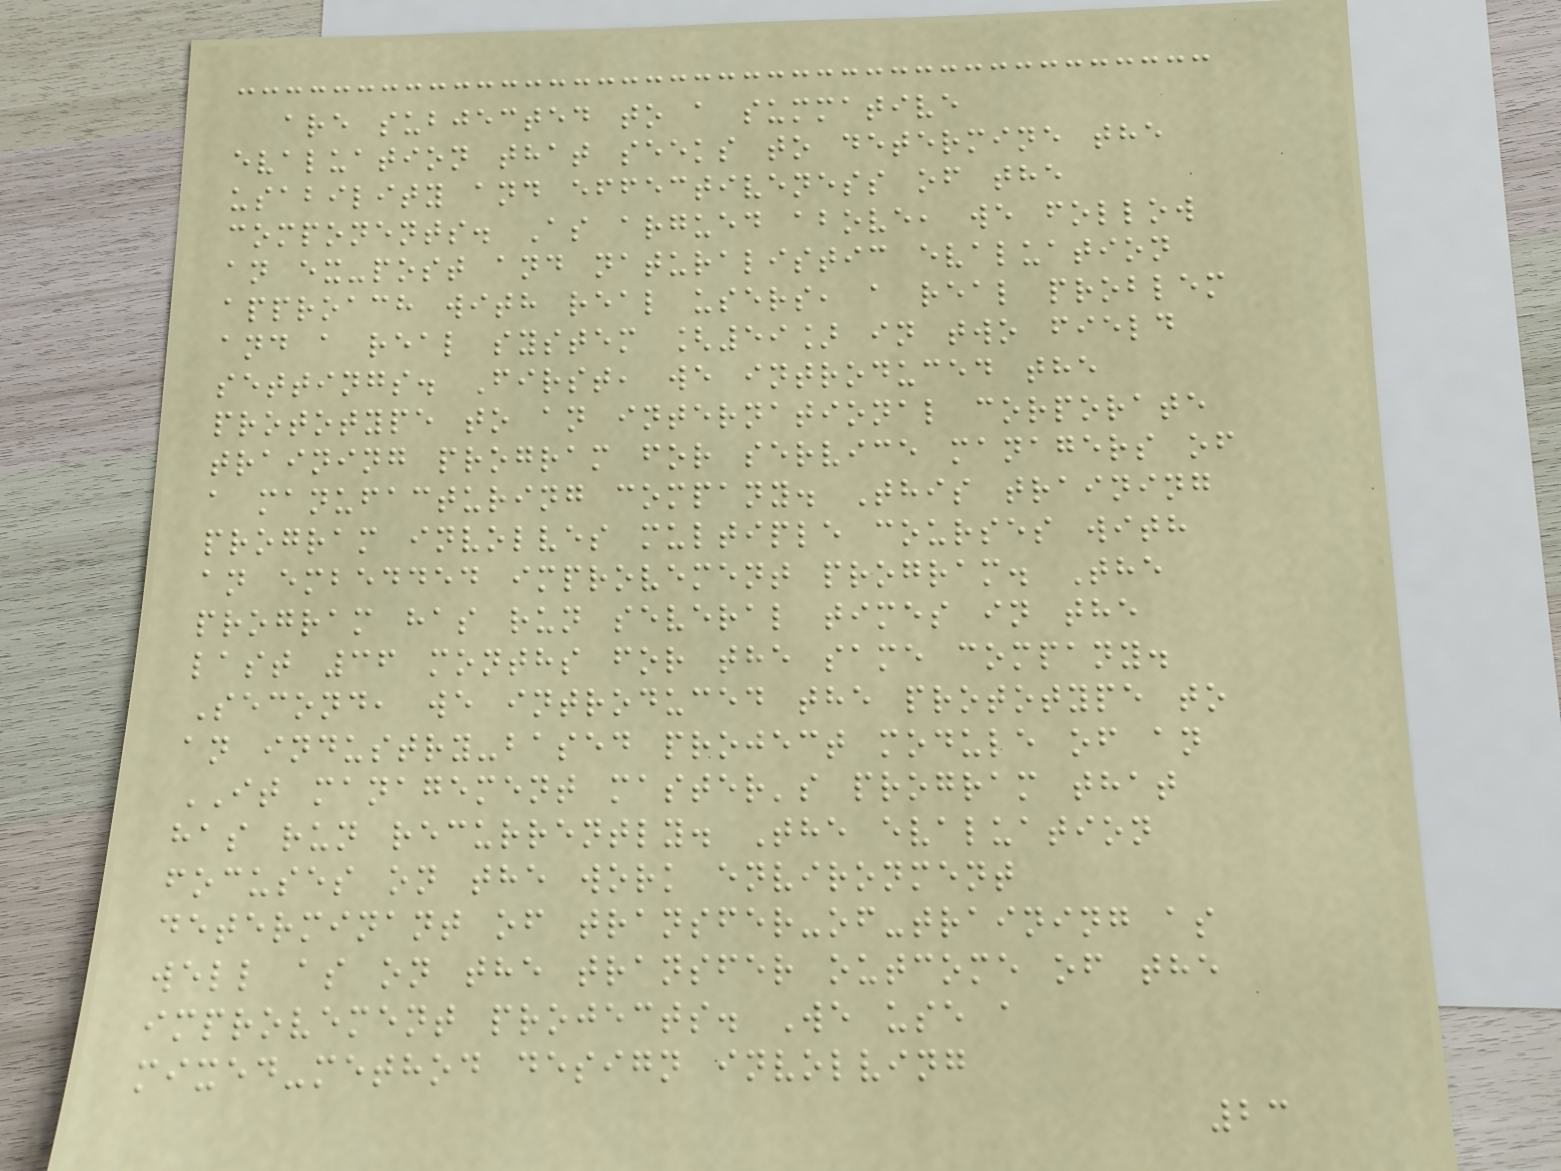are subjected to a summative
evaluation that seeks to determine the
usability and effectiveness of the
components. As argued above, we follow
an ex-post and naturalistic evaluation
approach with real users, a real problem
and a real system [59] in two field
settings. First, we introduced the
prototype to an international corporate
training program for service managers of
a manufacturing company. This training
program involves multiple courses with
an embedded improvement program. The
program has run several times in the
last 36 months for the same company.
Second, we introduced the prototype to
an industry-based project module of an
IT management master's program that
has run recurrently. The evaluation
focuses on the work environment
determinant of transfer-of-training as
well as on the transfer outcome of the
improvement projects. We use a
mixed-method design involving
23
